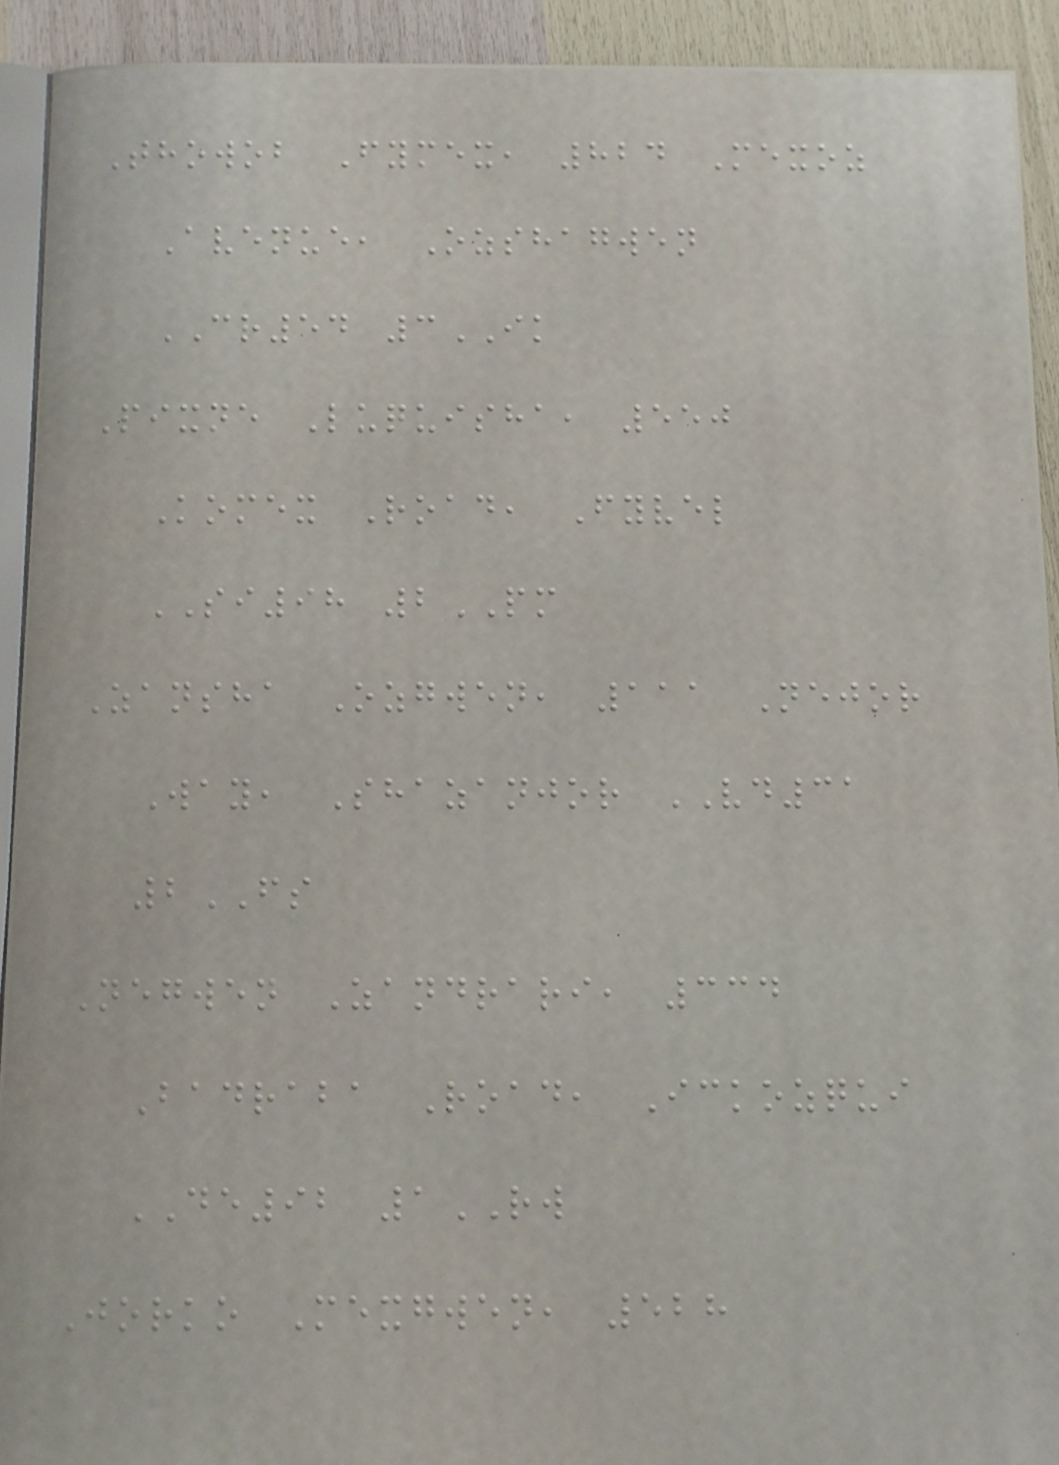Thowob Fymex, 824 Mexoz
Avenue, Ozshagwen
CR54 3IK
Pixne Luquisha, 550
Komex Road, Fyvel
SI98 2PM
Zansha Ozgwen, 111 Nejor
Way, Shazanjor VD31
2FS
Negwen Zandrari, 334
Badraba Road, Ickozqui
DE92 1RW
Jorko Mexgwen, 528
